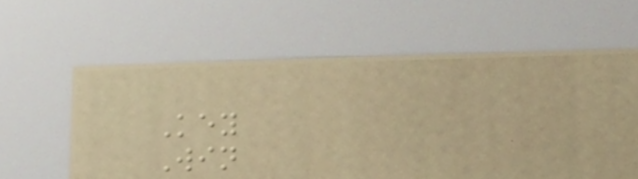Key
Win
